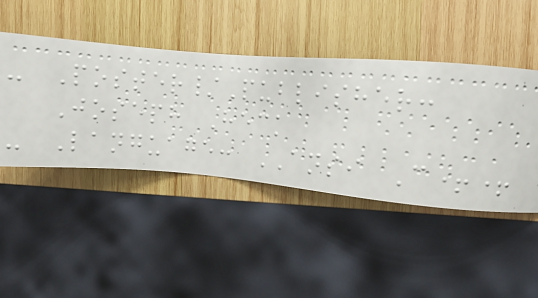- Poster/Publisher:
Joseph Heck
- Language: ANSI C++
